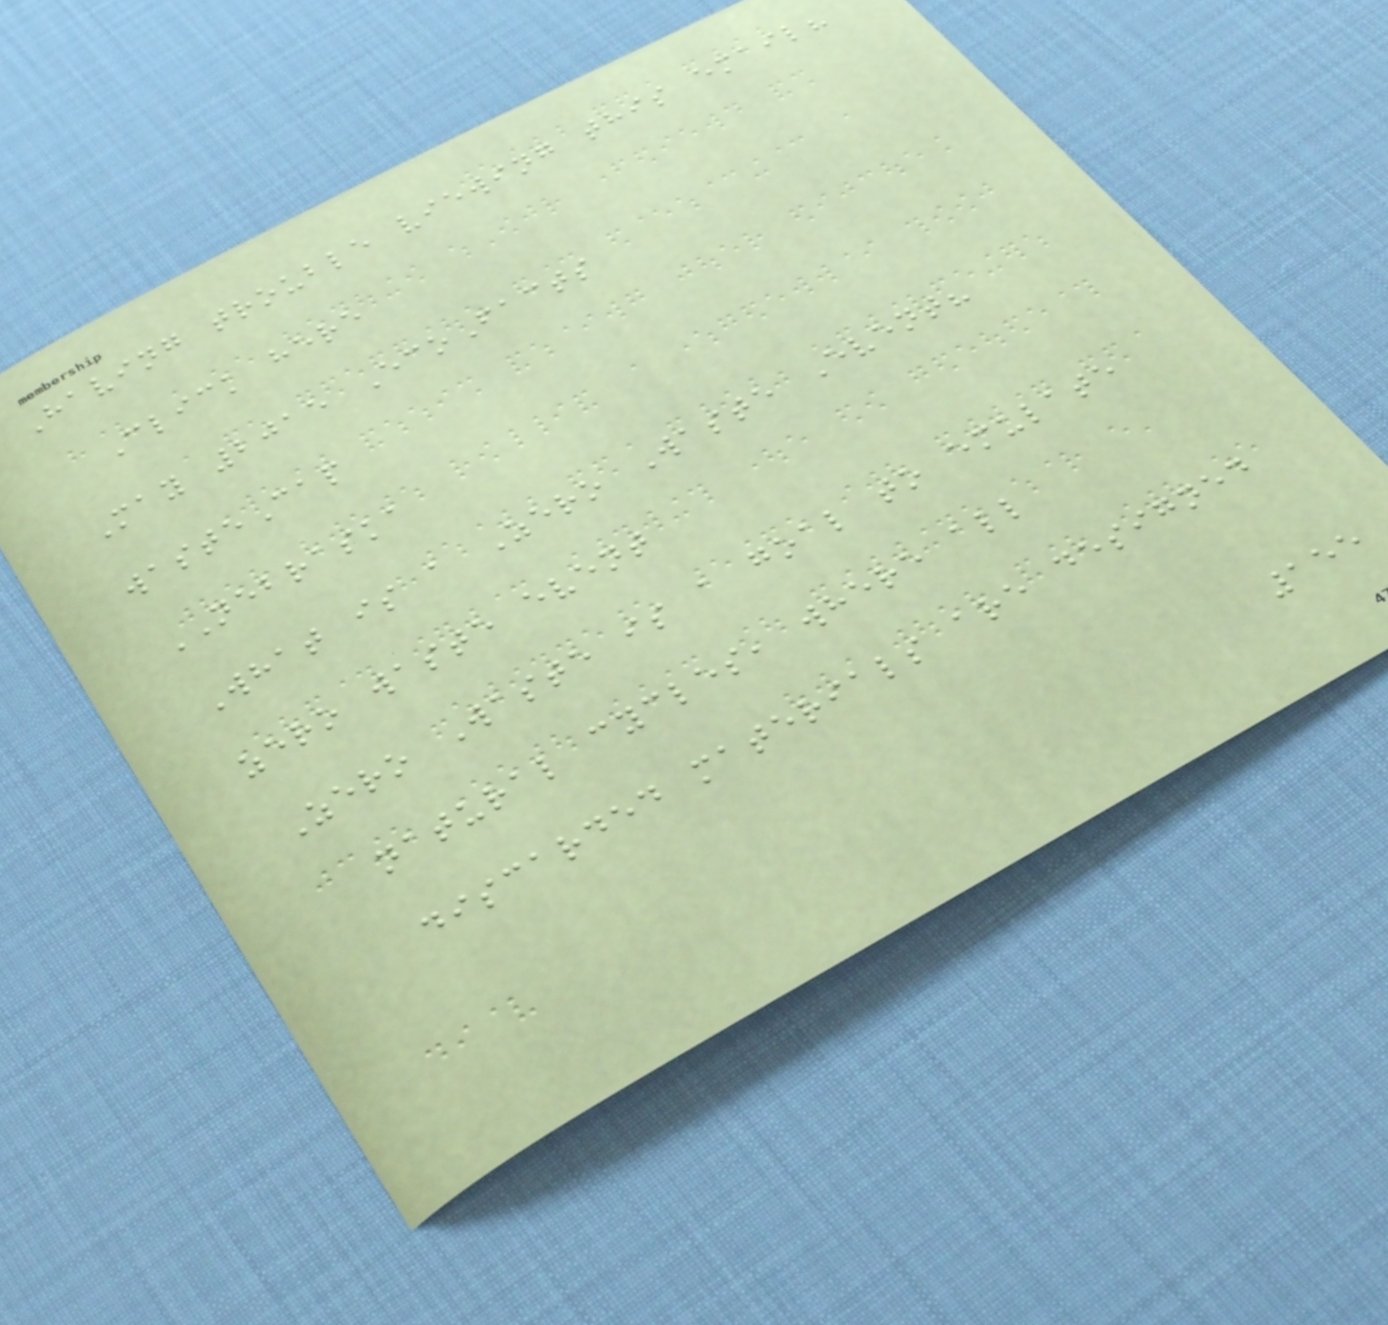Having trouble viewing this email?
Click here
May 2015 EcoFacts
wasteCap
NEBRASKA
What is a Zero Waste Event?
zero waste event
Zero Waste is a goal to emulate
natural cycles, where all
discarded materials are designed
155
